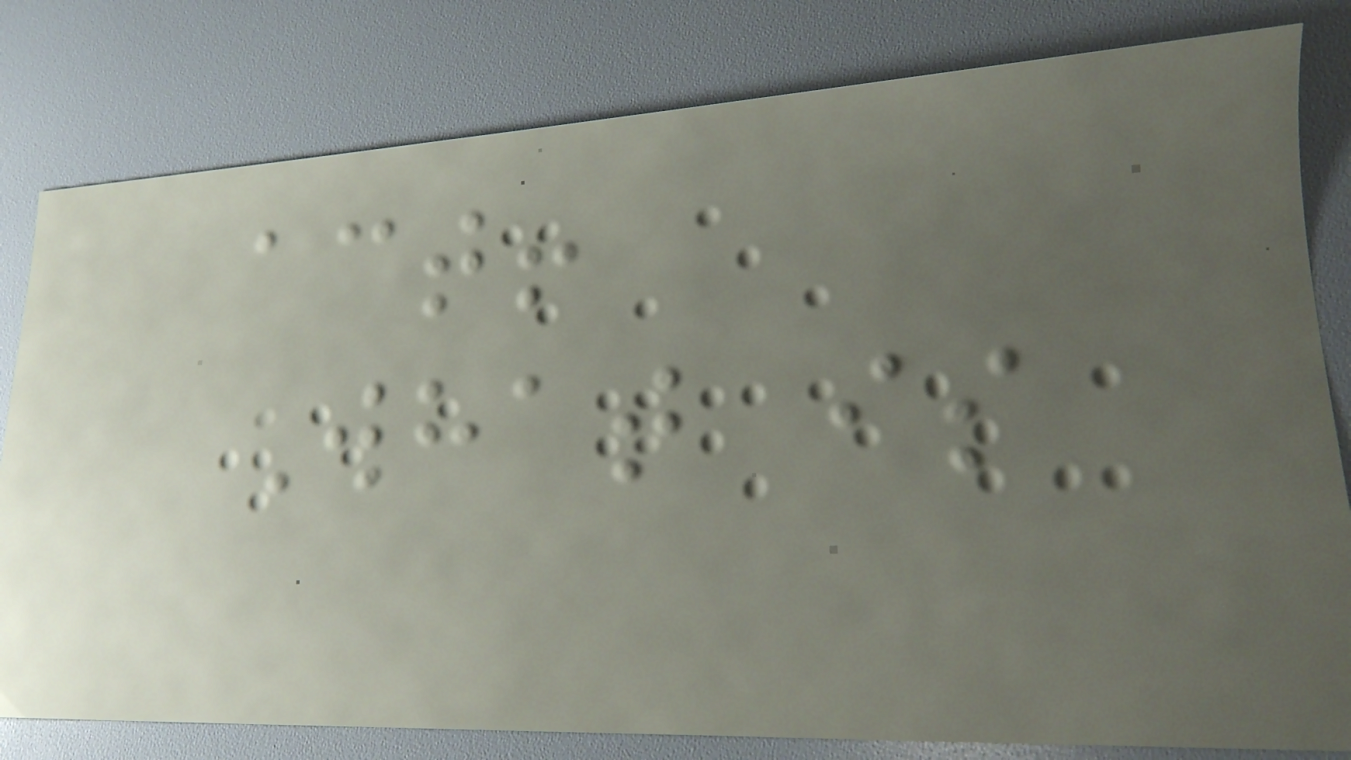act!
What is
